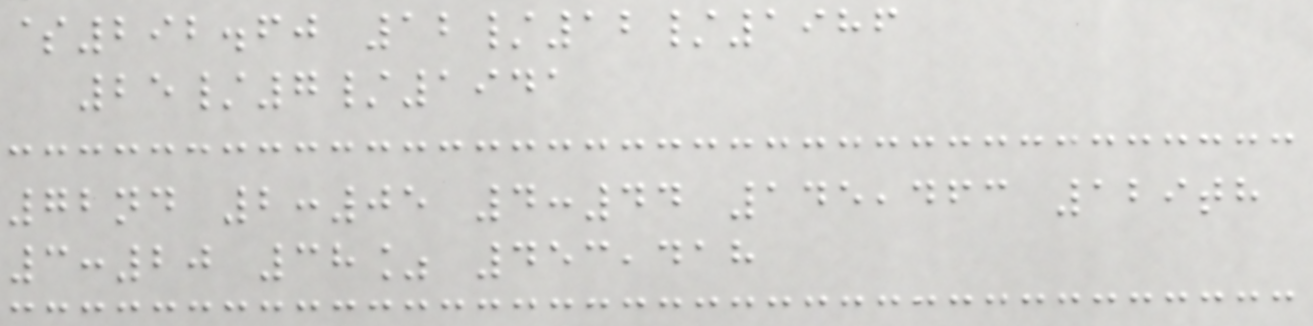$292.60 12/12/1986
25/7/1941
72nd 2:05 4:44 145,463 129th
3:20 38% 453,418
